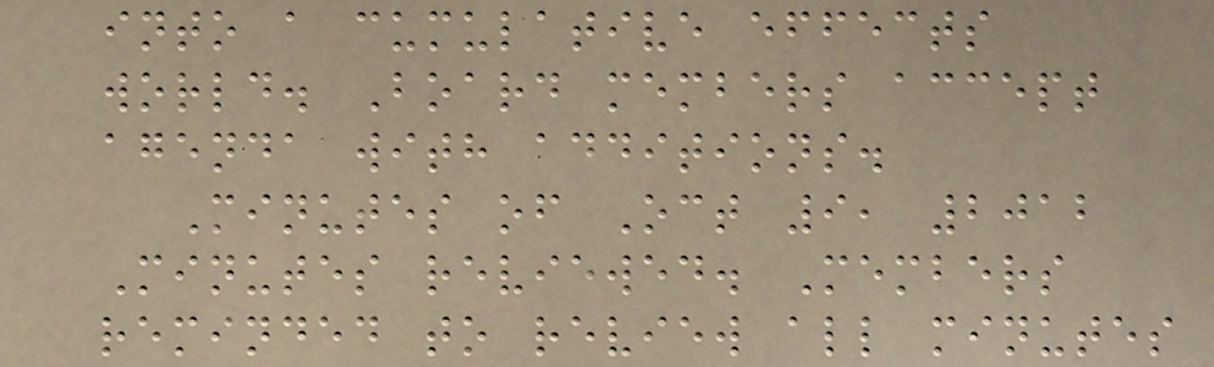into a cumulative effects
world. Board members accept
agenda with additions.
Minutes of Oct 9, 2012
Minutes reviewed. Members
reminded to review all minutes
